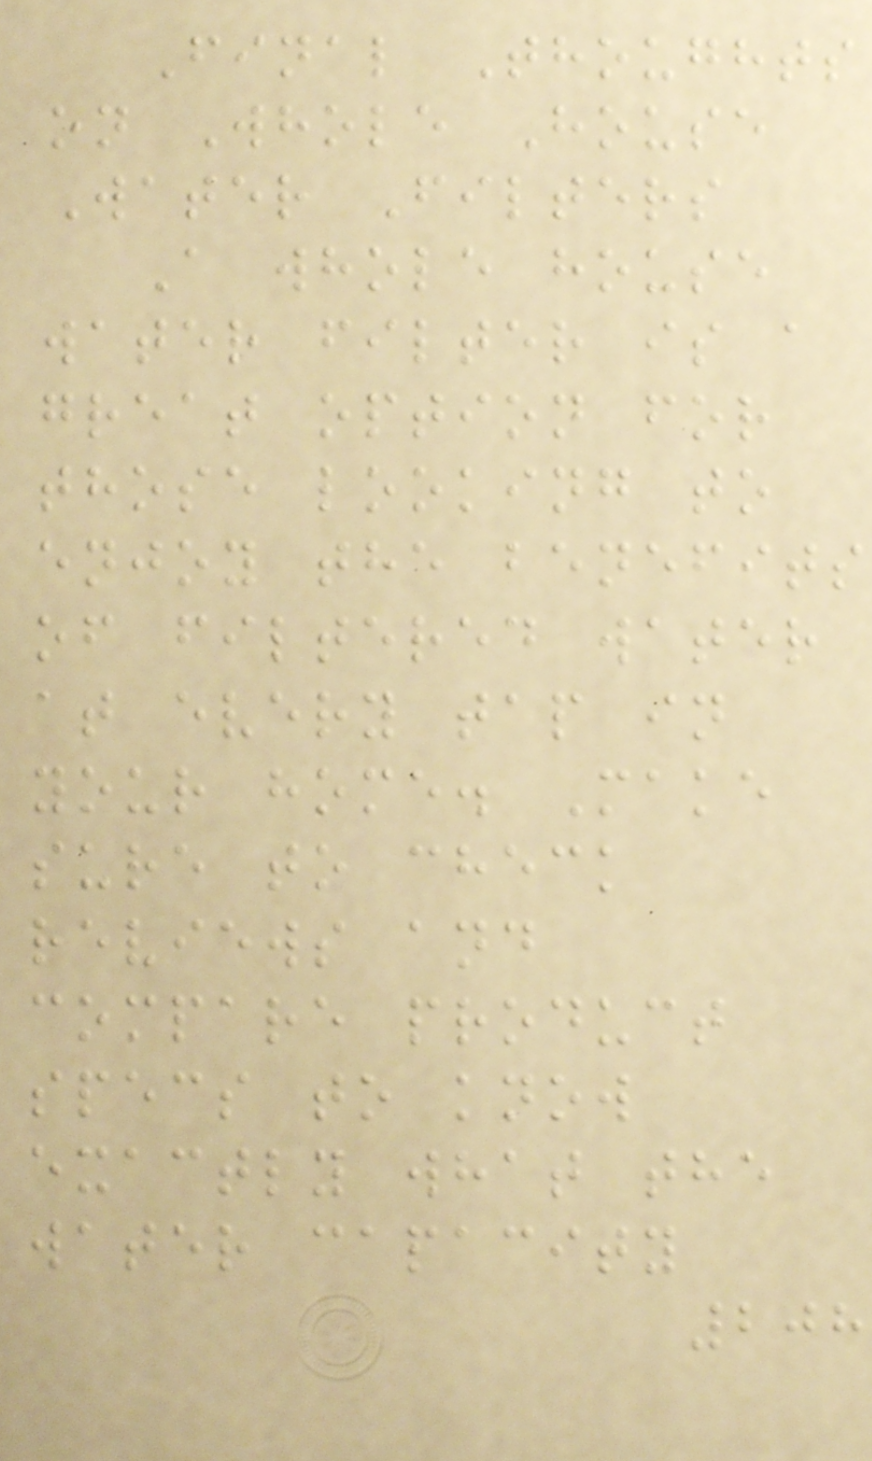Final Thoughts
on Whole House
Water Filters
A whole house
water filter is a
great option for
those looking to
enjoy the benefits
of filtered water
at every tap in
your home. Make
sure to check
reviews and
compare product
specs to know
exactly what the
water capacity
208
